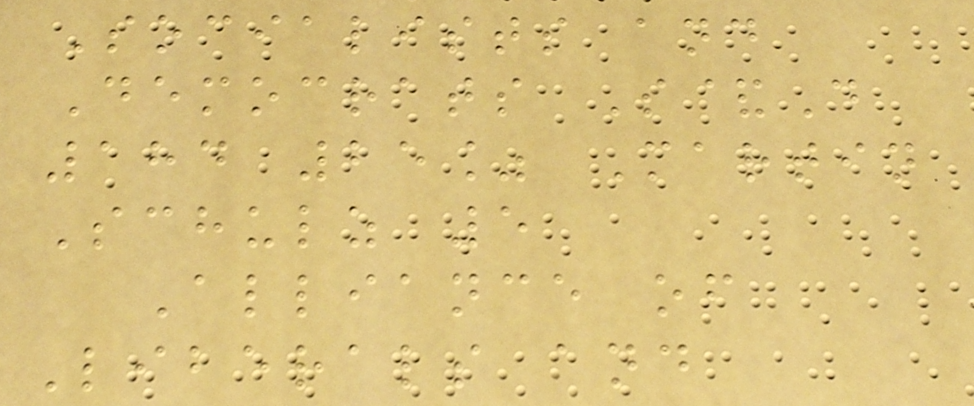Socialists and
Democrats S&D
184 25% Martin
Schulz 5
Alliance of
Liberals and
